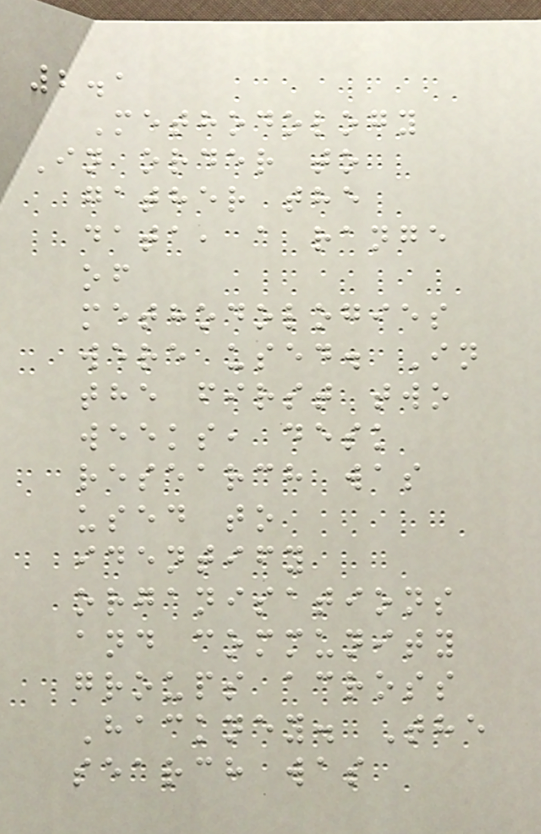2.1
Methodology
In order to
gather the
data, a range
of
methodologies
were used. In
the first two
weeks, desk
research was
used to
identify
organisations
and community
groups across
Hackney. The
search was
